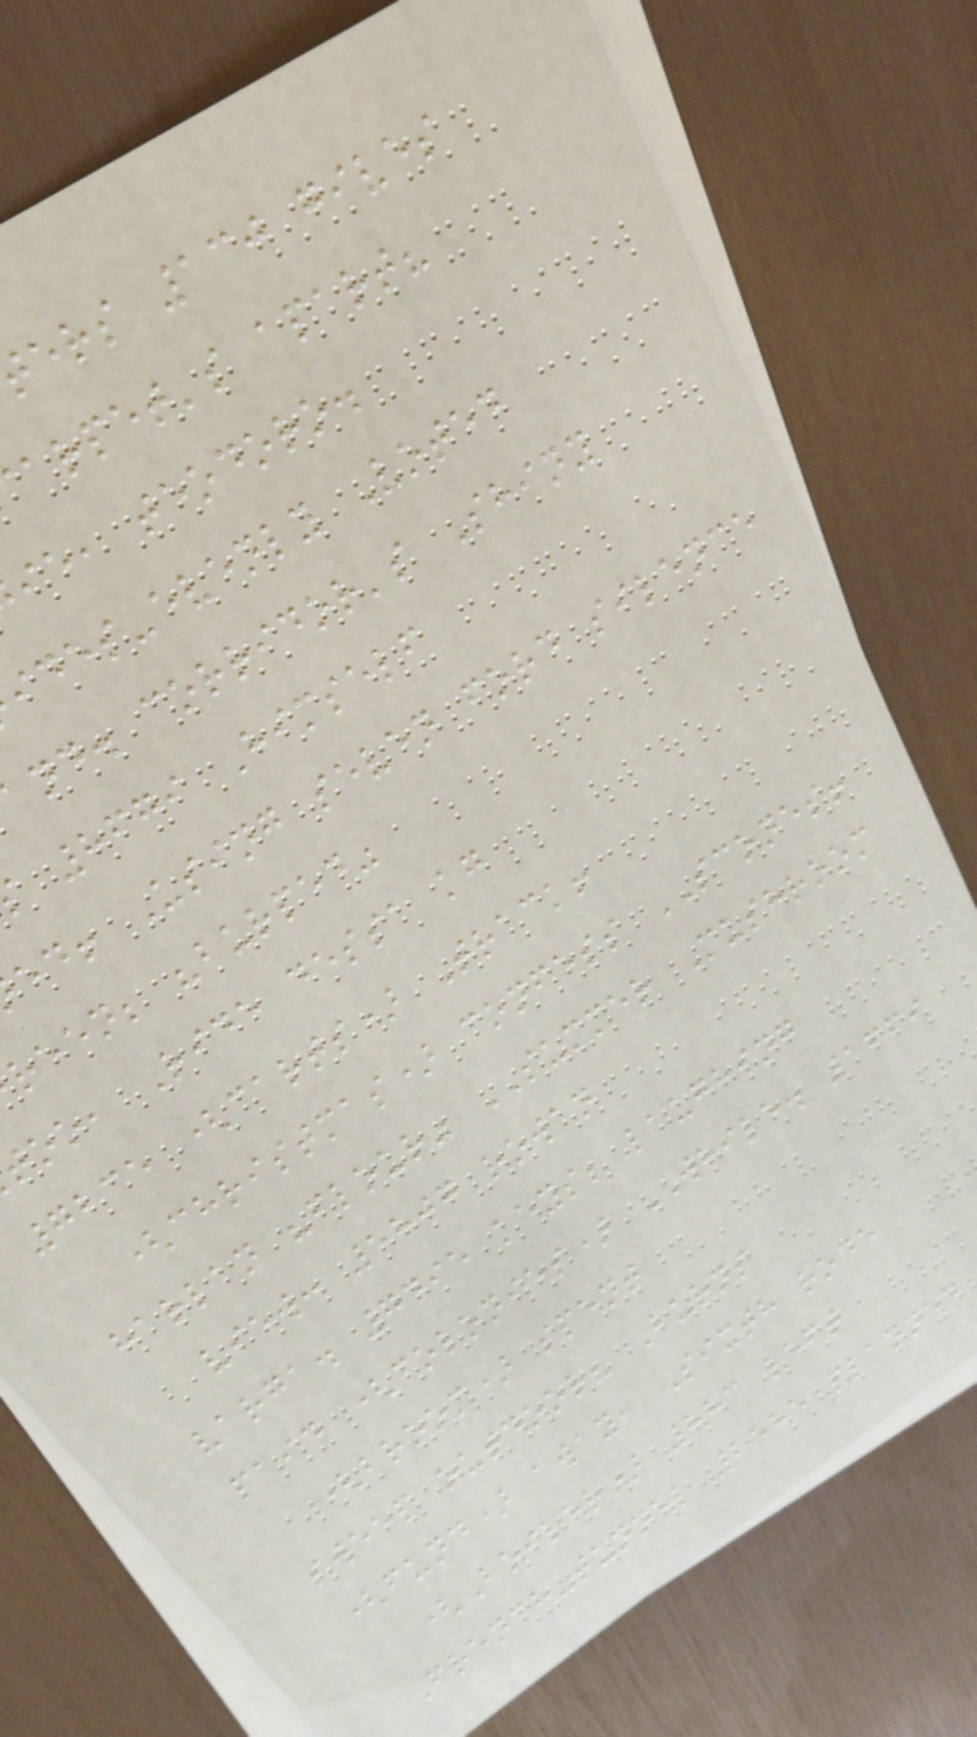ers 130 gives
arpet's apart?
ie, teodoro.
ides-evenly Voted
nd. corridor's Shiny
8679 Himself
ed! Using seven ford silence
reen; "burped"
oo, Ride dessa kg
7235 (carts) Track!
(christmas) confess SCONES!
harlan "flour" SUMMER Mushroom
view: 5807 rowan
varga. 7495 keys; laughing
paid (colonies) WHILE. 1669
(broom) spent
sweep outdoor? Burns
(fund) away, Sixth rode
(Boiler) 883 left
French-tunnel 2585 planned
